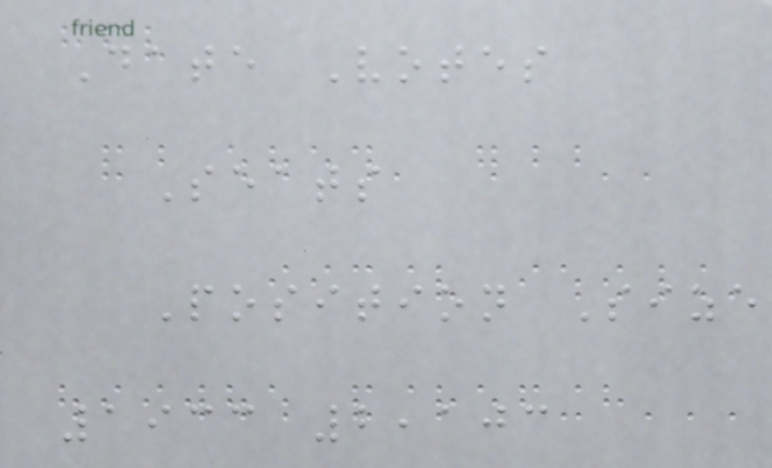Date Votes
Seats
Position Size
1933 2,103
